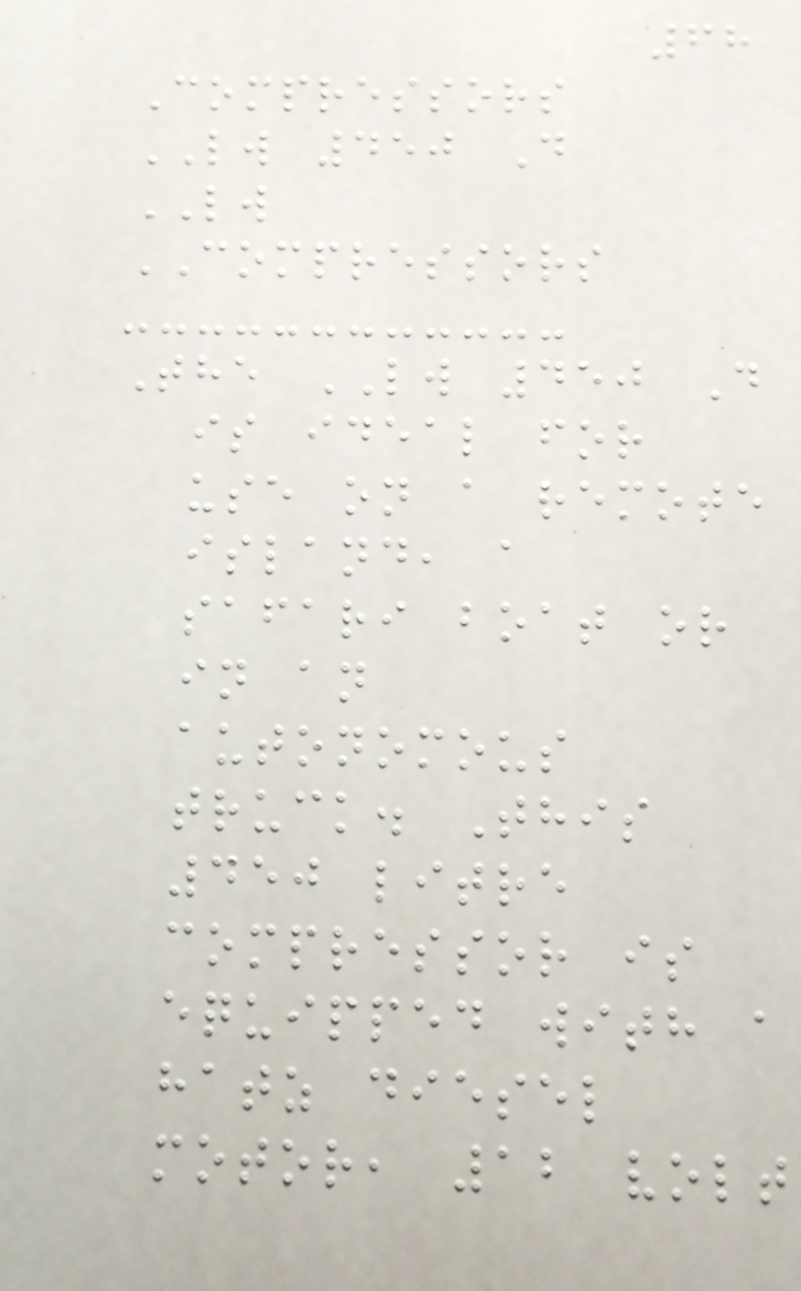68
Compressors
LW 450 D
LW
COMPRESSORS
The LW 450 D
is ideal for
use on a remote
island, a
safari boat or
in an
autonomous
truck. This
450 litre
compressor is
equipped with a
hatz diesel
motor, 12 volt
